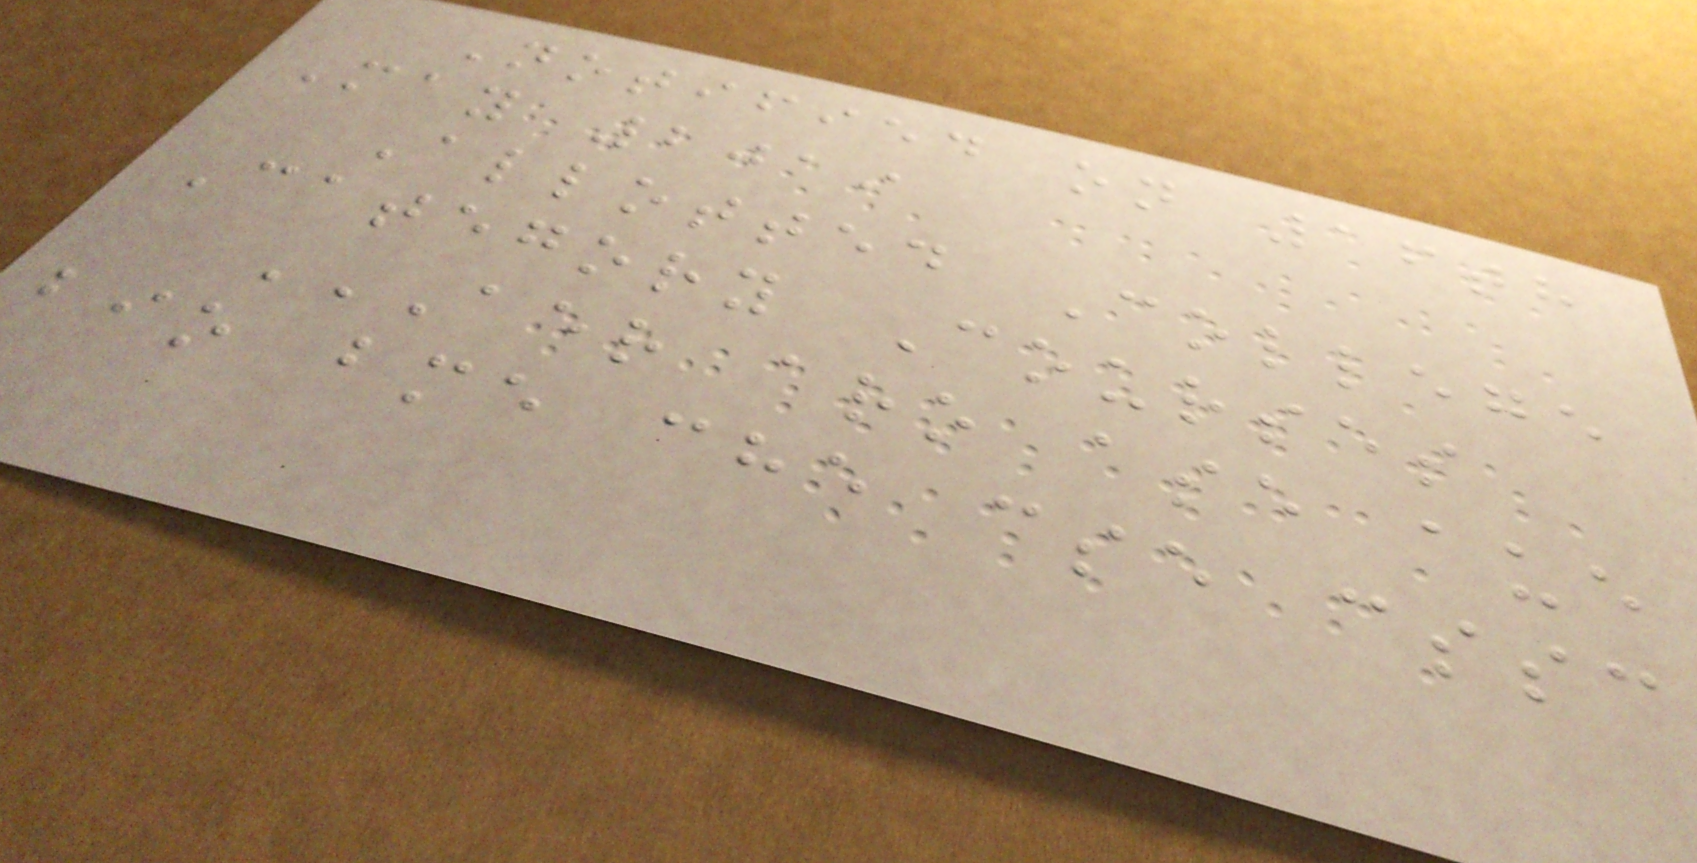Notified on 16th
May 2019
Allotted College
Category Courses
AER ARO ASE AUE
BIO BME CHE CSE CSSC
